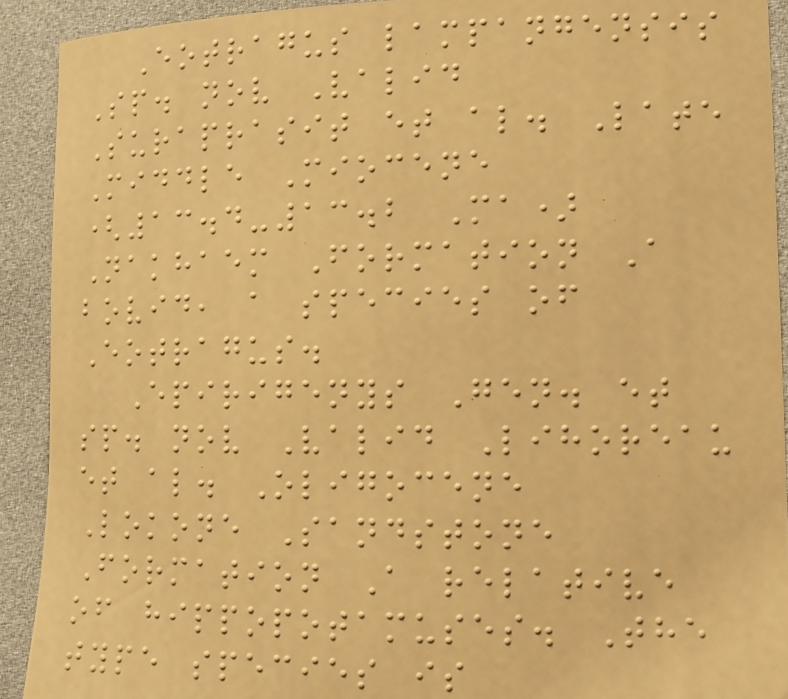Eotragus lampangensis
Sp. nov Valid
Suraprasit et al. Late
Middle Miocene
(13.4-13.2 Ma)
Nakhaem Formation A
bovid, a species of
Eotragus.
Epirigenys Gen. et
sp. nov Valid Lihoreau
et al. Oligocene
Lokone Sandstone
Formation A relative
of hippopotamuses. The
type species is
